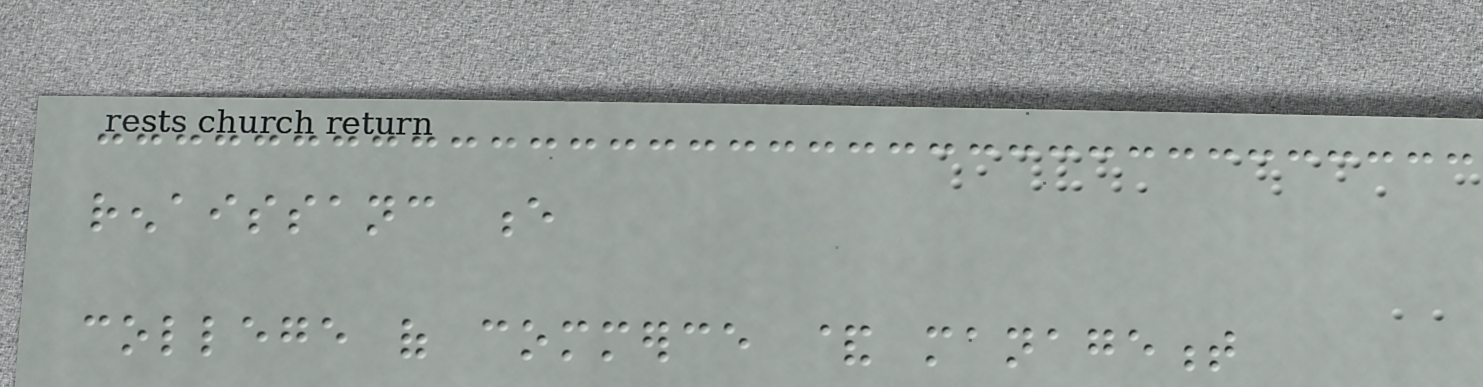renaissanc e
college of commerce & management
